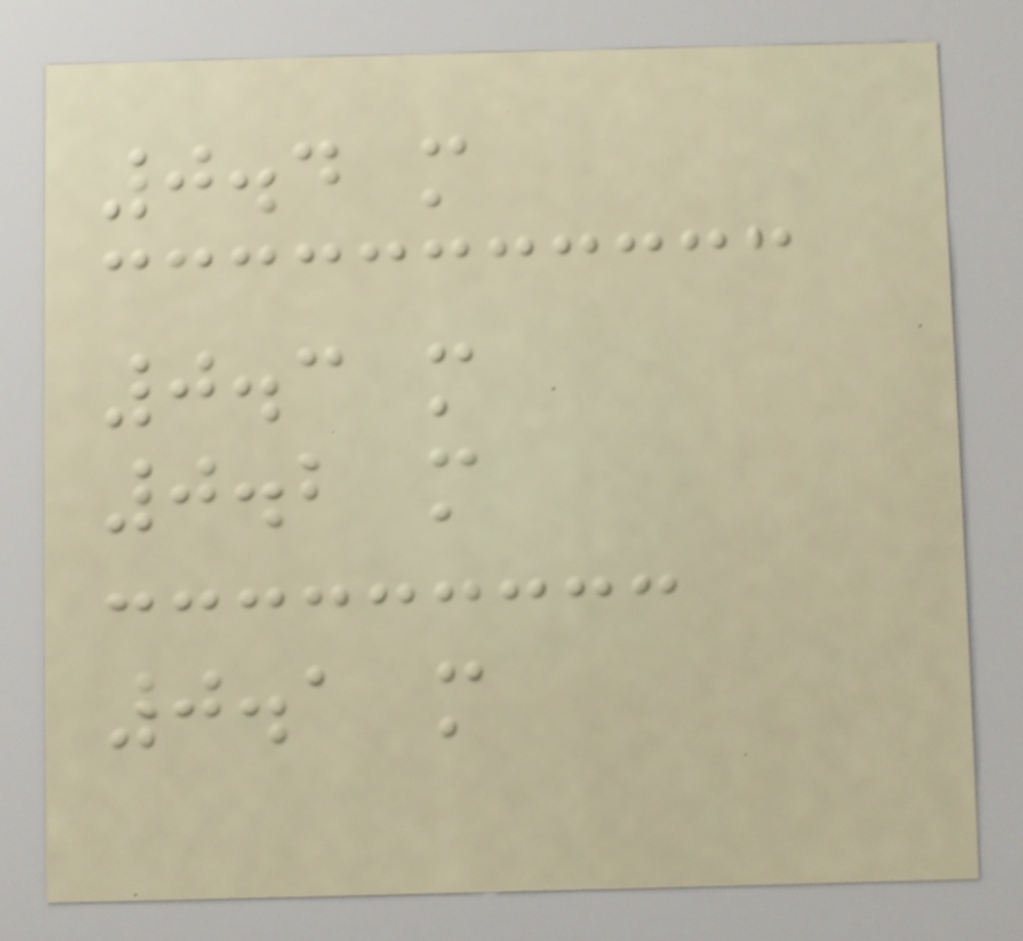0.4 m
0.3 m
0.2 m
0.1 m
